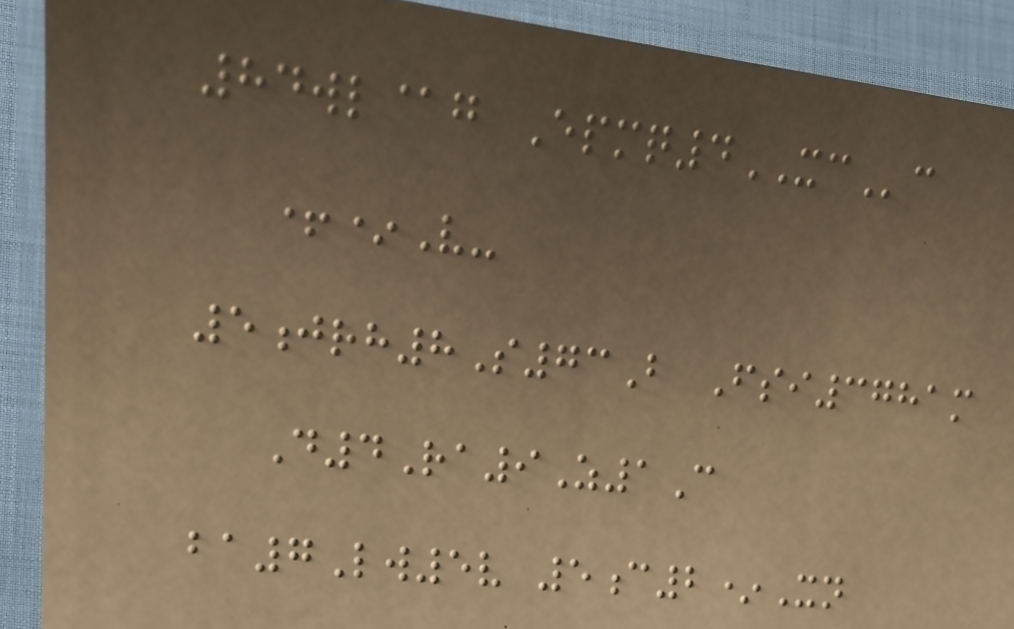84wl@g Epmq4XCc
+*V-
5jrh8S73B Fsi3781m
D4Ra9Z1C
ba7Lw5v 5c2*Xn
